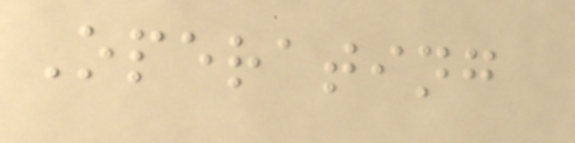Operating
